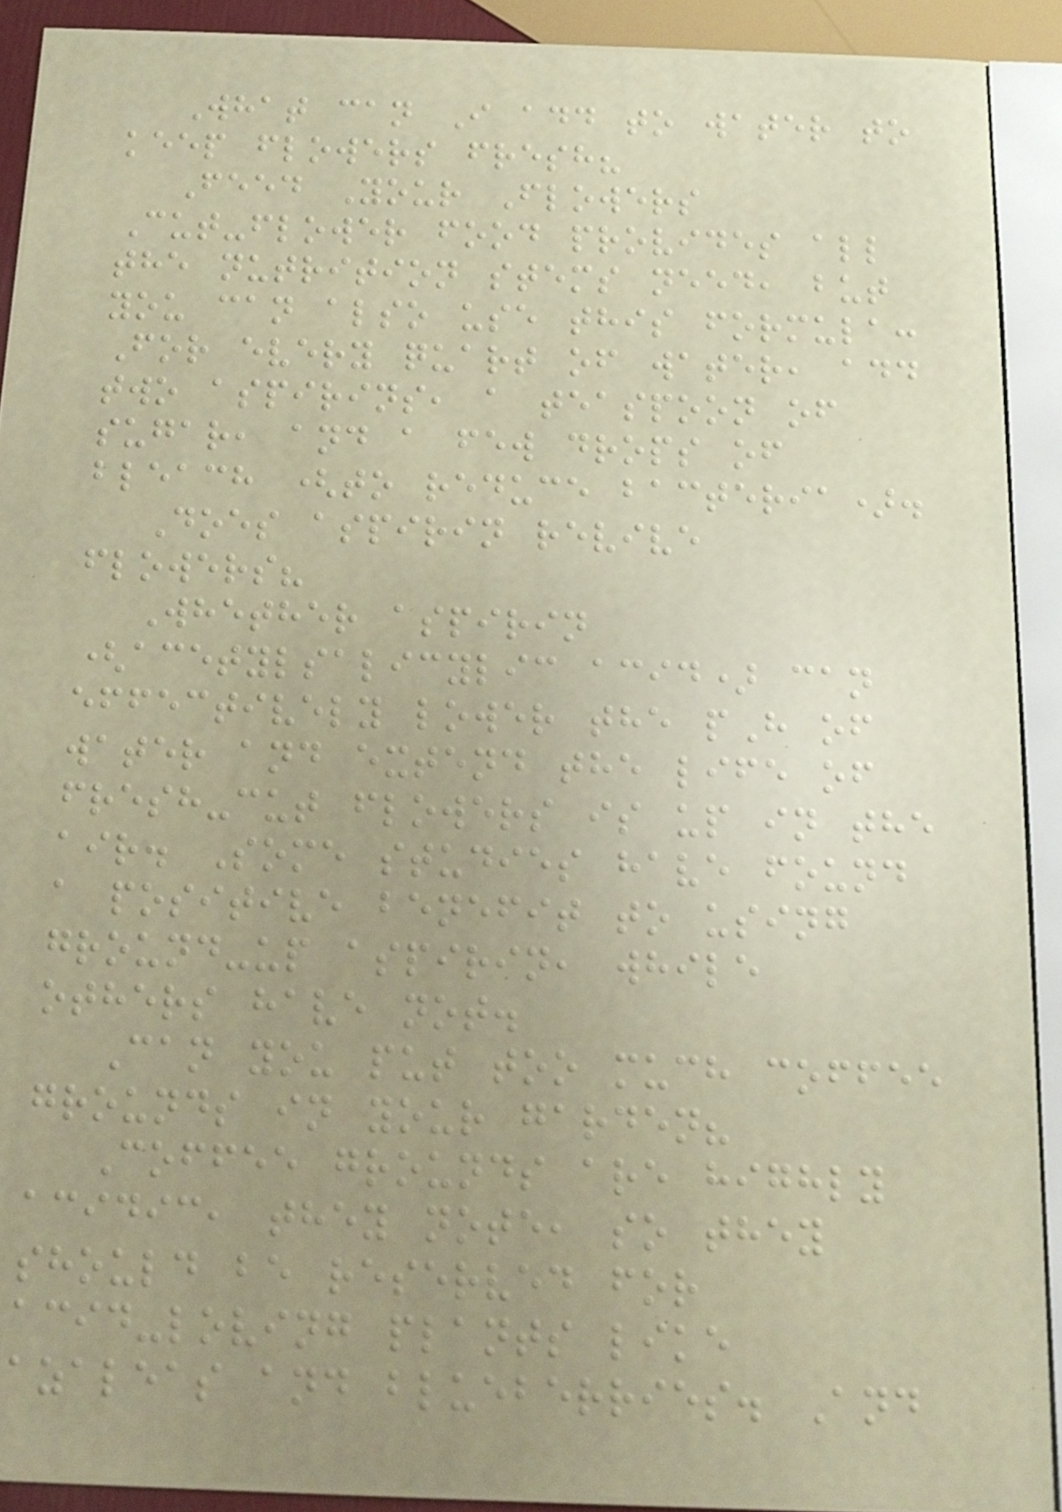What can I add to water to
keep flowers fresh?
Feed Your Flowers
Cut-flower food provides all
the nutrition stems need, but
you can also use this formula:
For every quart of water, add
two aspirins, a teaspoon of
sugar, and a few drops of
bleach (to reduce bacteria).
Does aspirin revive
flowers?
Whether aspirin
(acetylsalicylic acid) can
effectively lower the pH of
water and extend the life of
fresh-cut flowers is up in the
air. Some studies have found
a positive benefit to using
ground-up aspirin, while
others have not.
Can you put too much coffee
grounds in your garden?
Coffee grounds are highly
acidic, they note, so they
should be reserved for
acid-loving plants like
azaleas and blueberries. And
